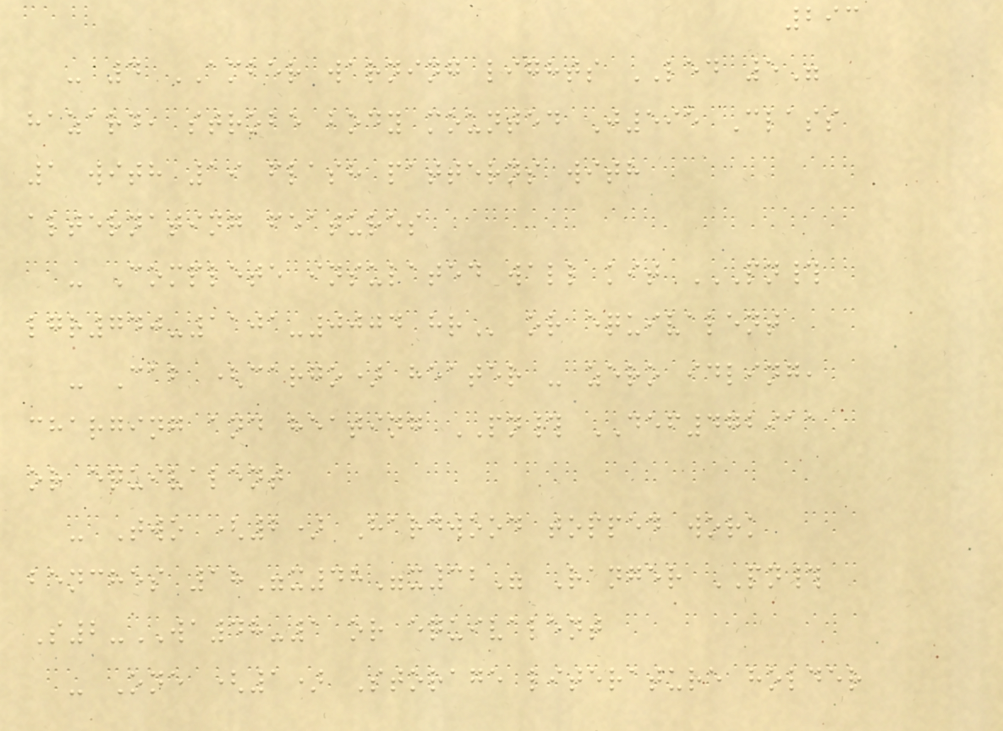293
- 4 AMBER warning lights LED 5"
hazard, strobe body mounted J595 Class
1 with 19 flash patterns with
alternating features
- Complete insulated wall kit PN#
LGR740-1101-0004 HR or equivalent
- Cab (cargo) heater - zero idling,
charging and heating PN# DEF472911
or equivalent
- Two (2) Hardwood topped work
benches 18"x48"x32" Ranger PN#
S2-WA48-1 or equivalent
- One (1) Storage literature holder
